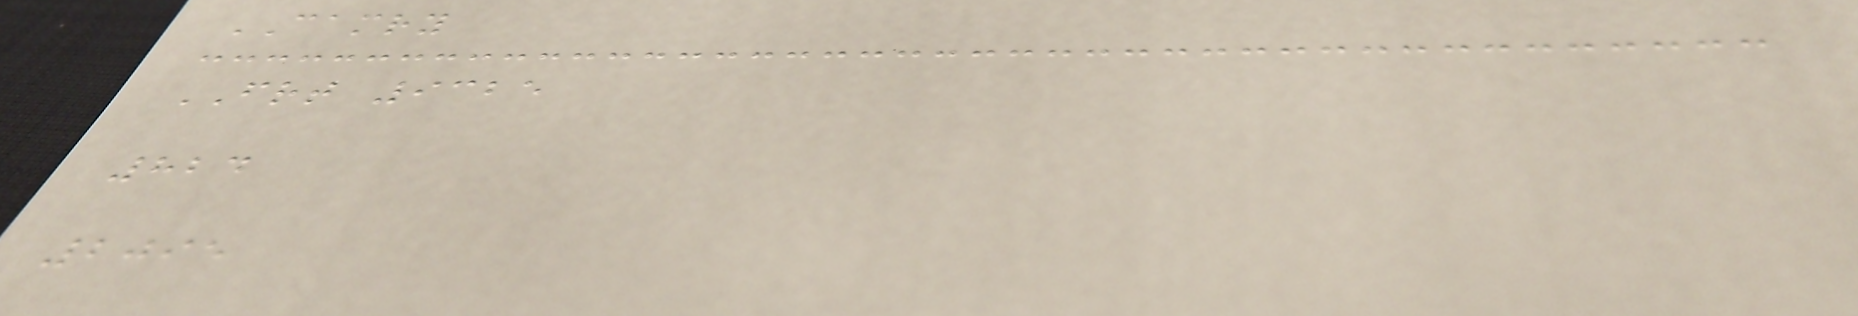CAMRY
FRT 9325
824
2095
